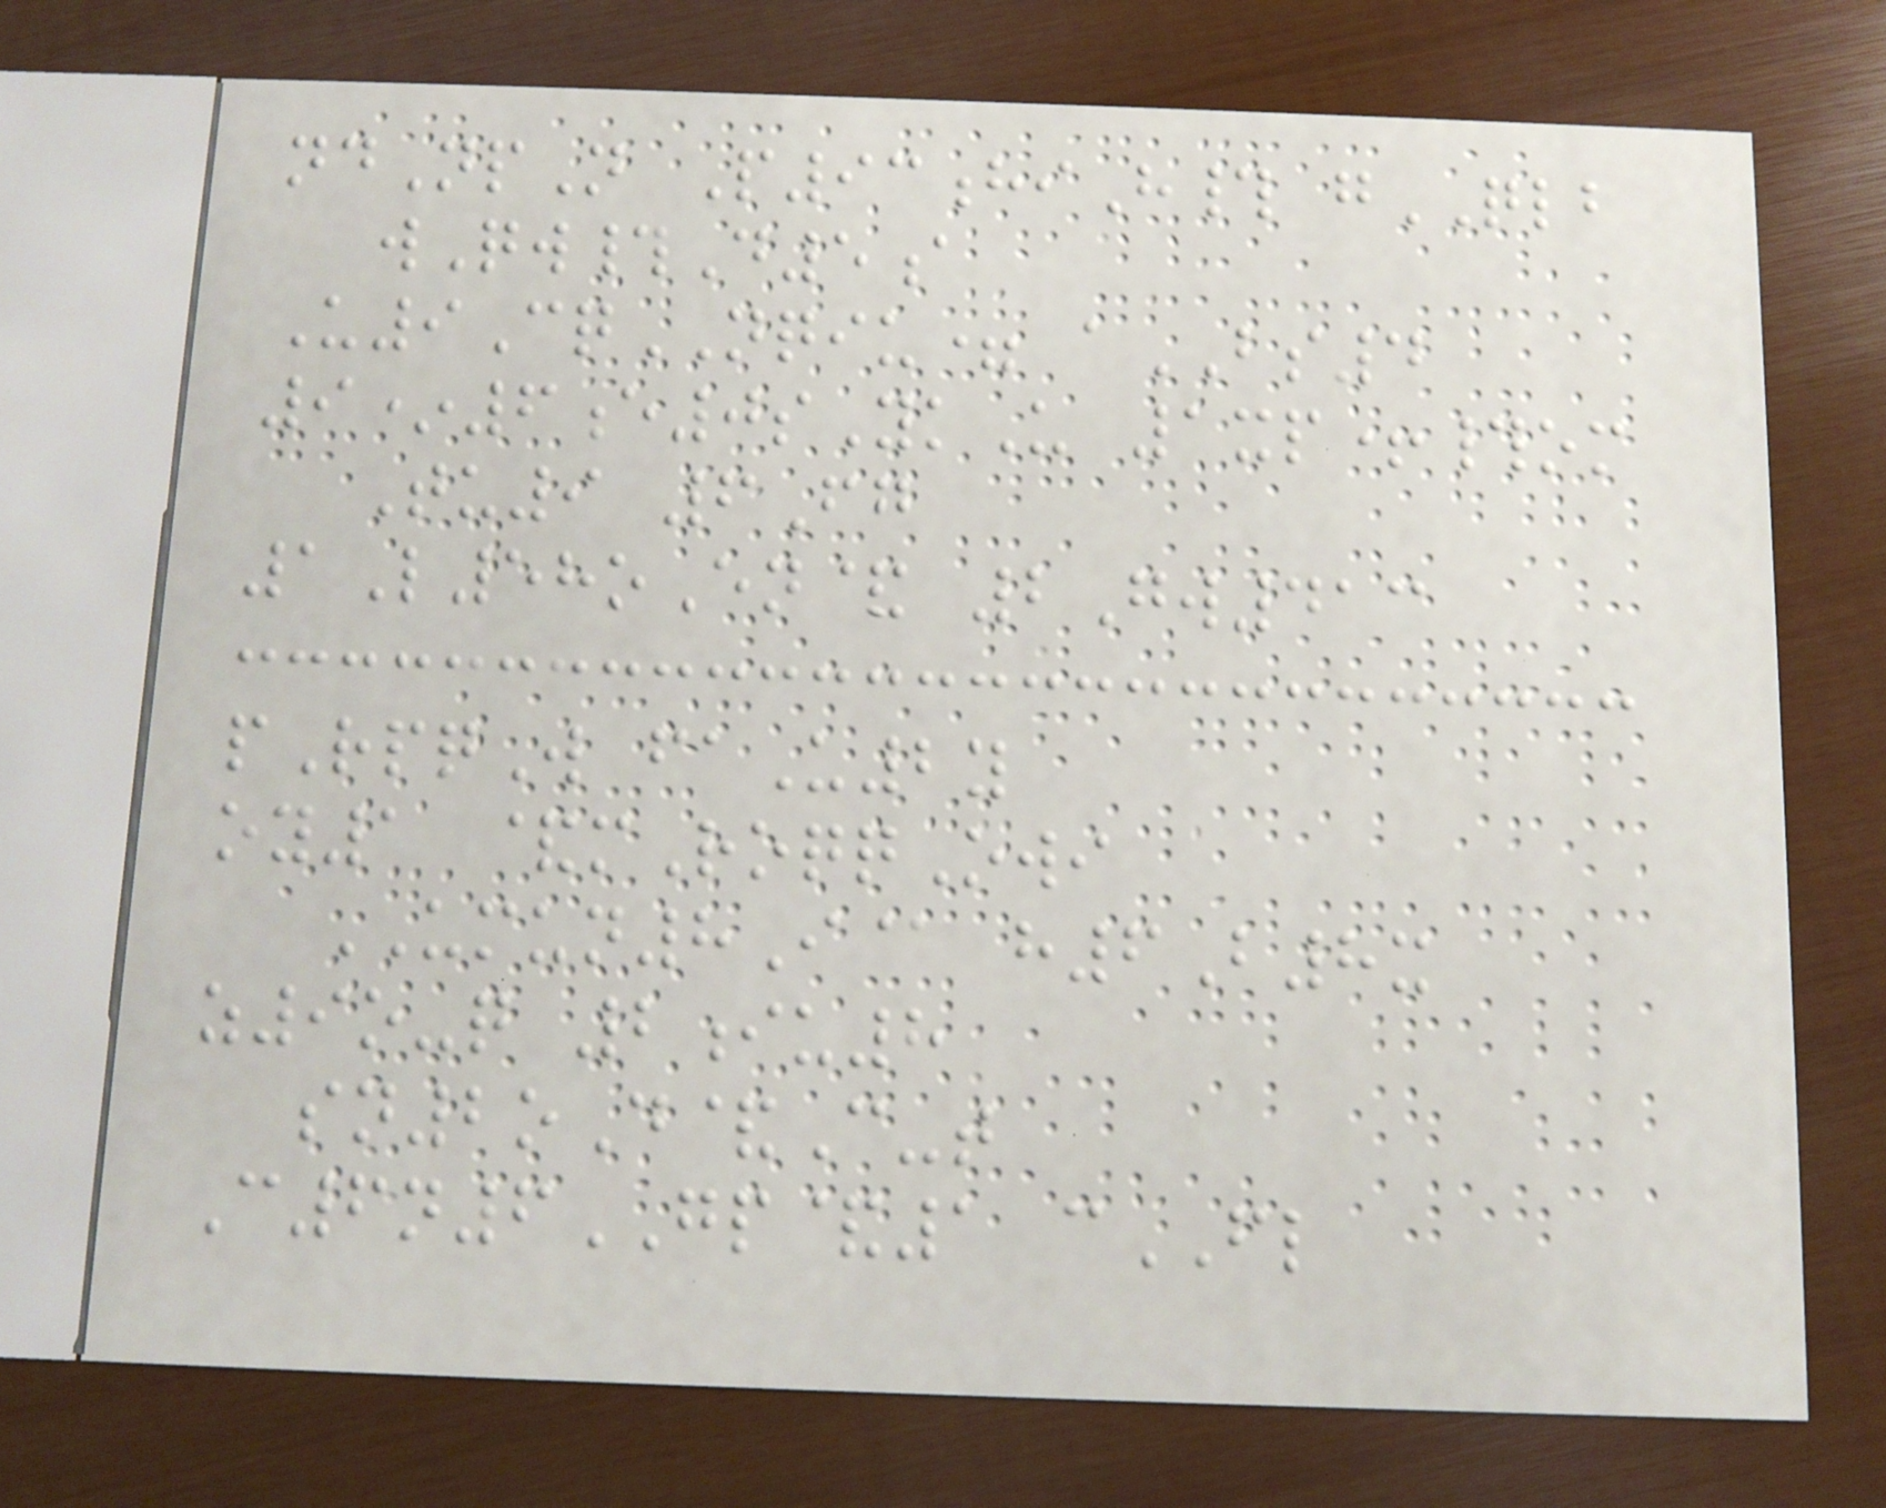ndNpN P93hiH# gQLB
wQw#D5a
U9CqNQIU= aBS4
9*6e0sYkU 1xp+#om
Tu9 6Fg
1L58oEn& 2Gw413
pRpqW faU2y
oy1 &mRoqqOwi
UMUN8I@ h6B8x
z9o-q 2iu8
sn2oD&C-t
C6n6GP&1 cFL
